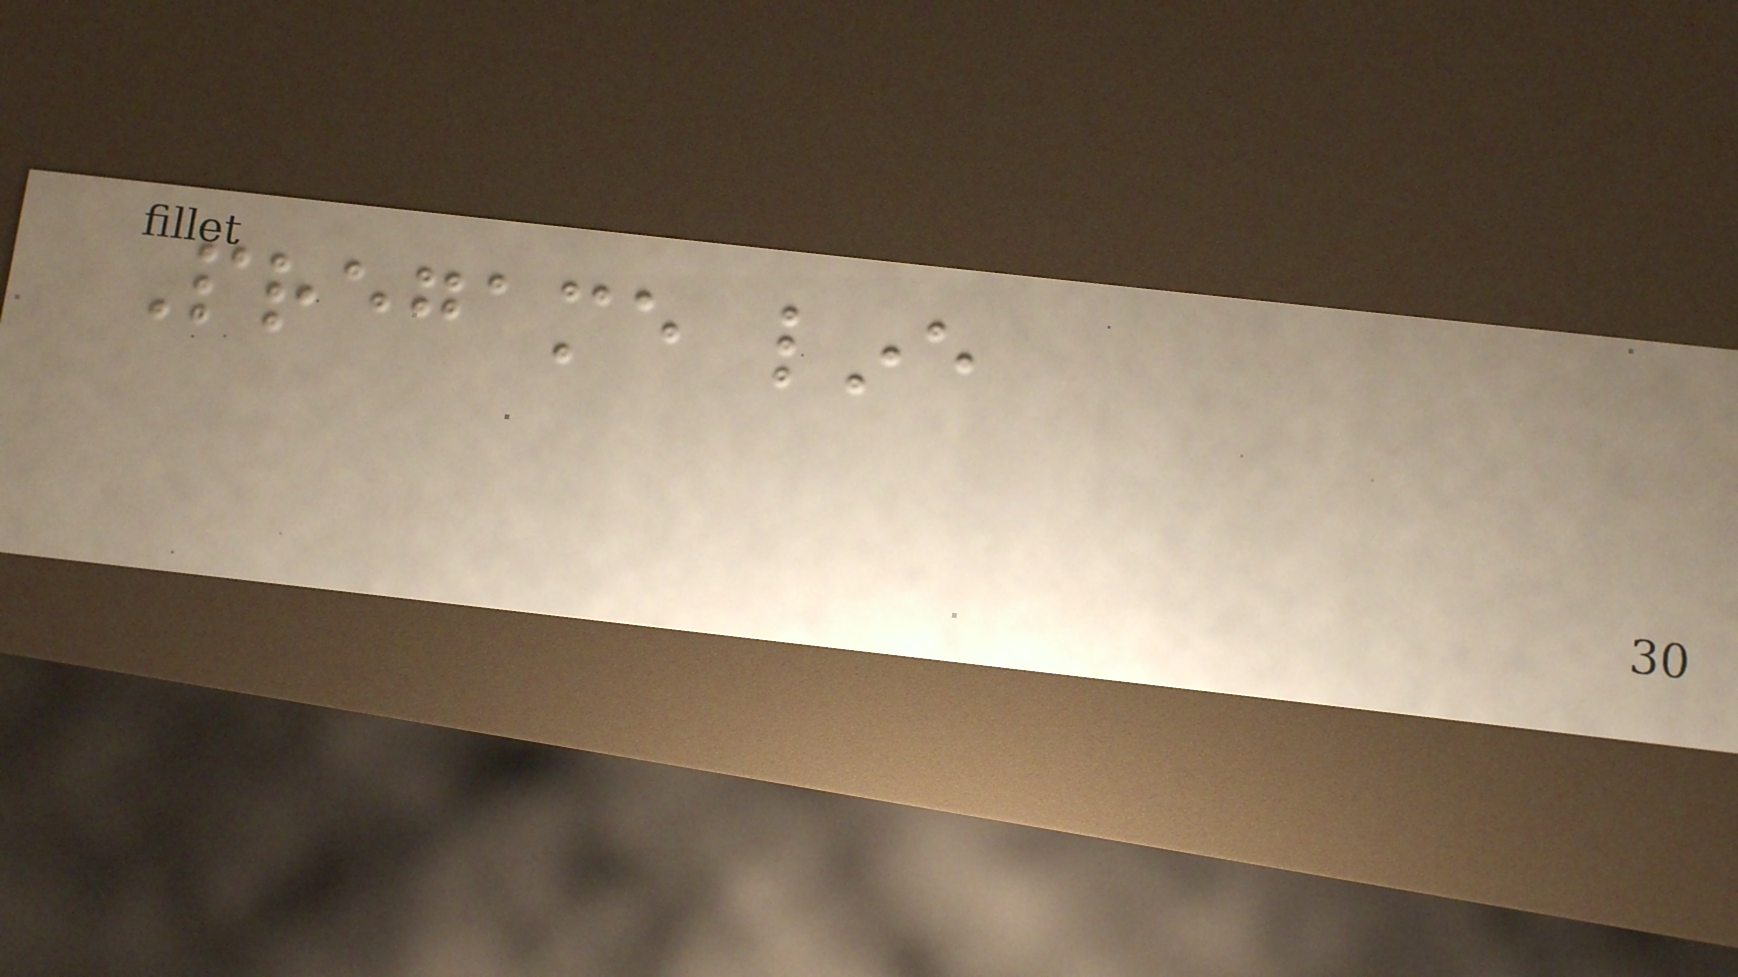Pregame line
